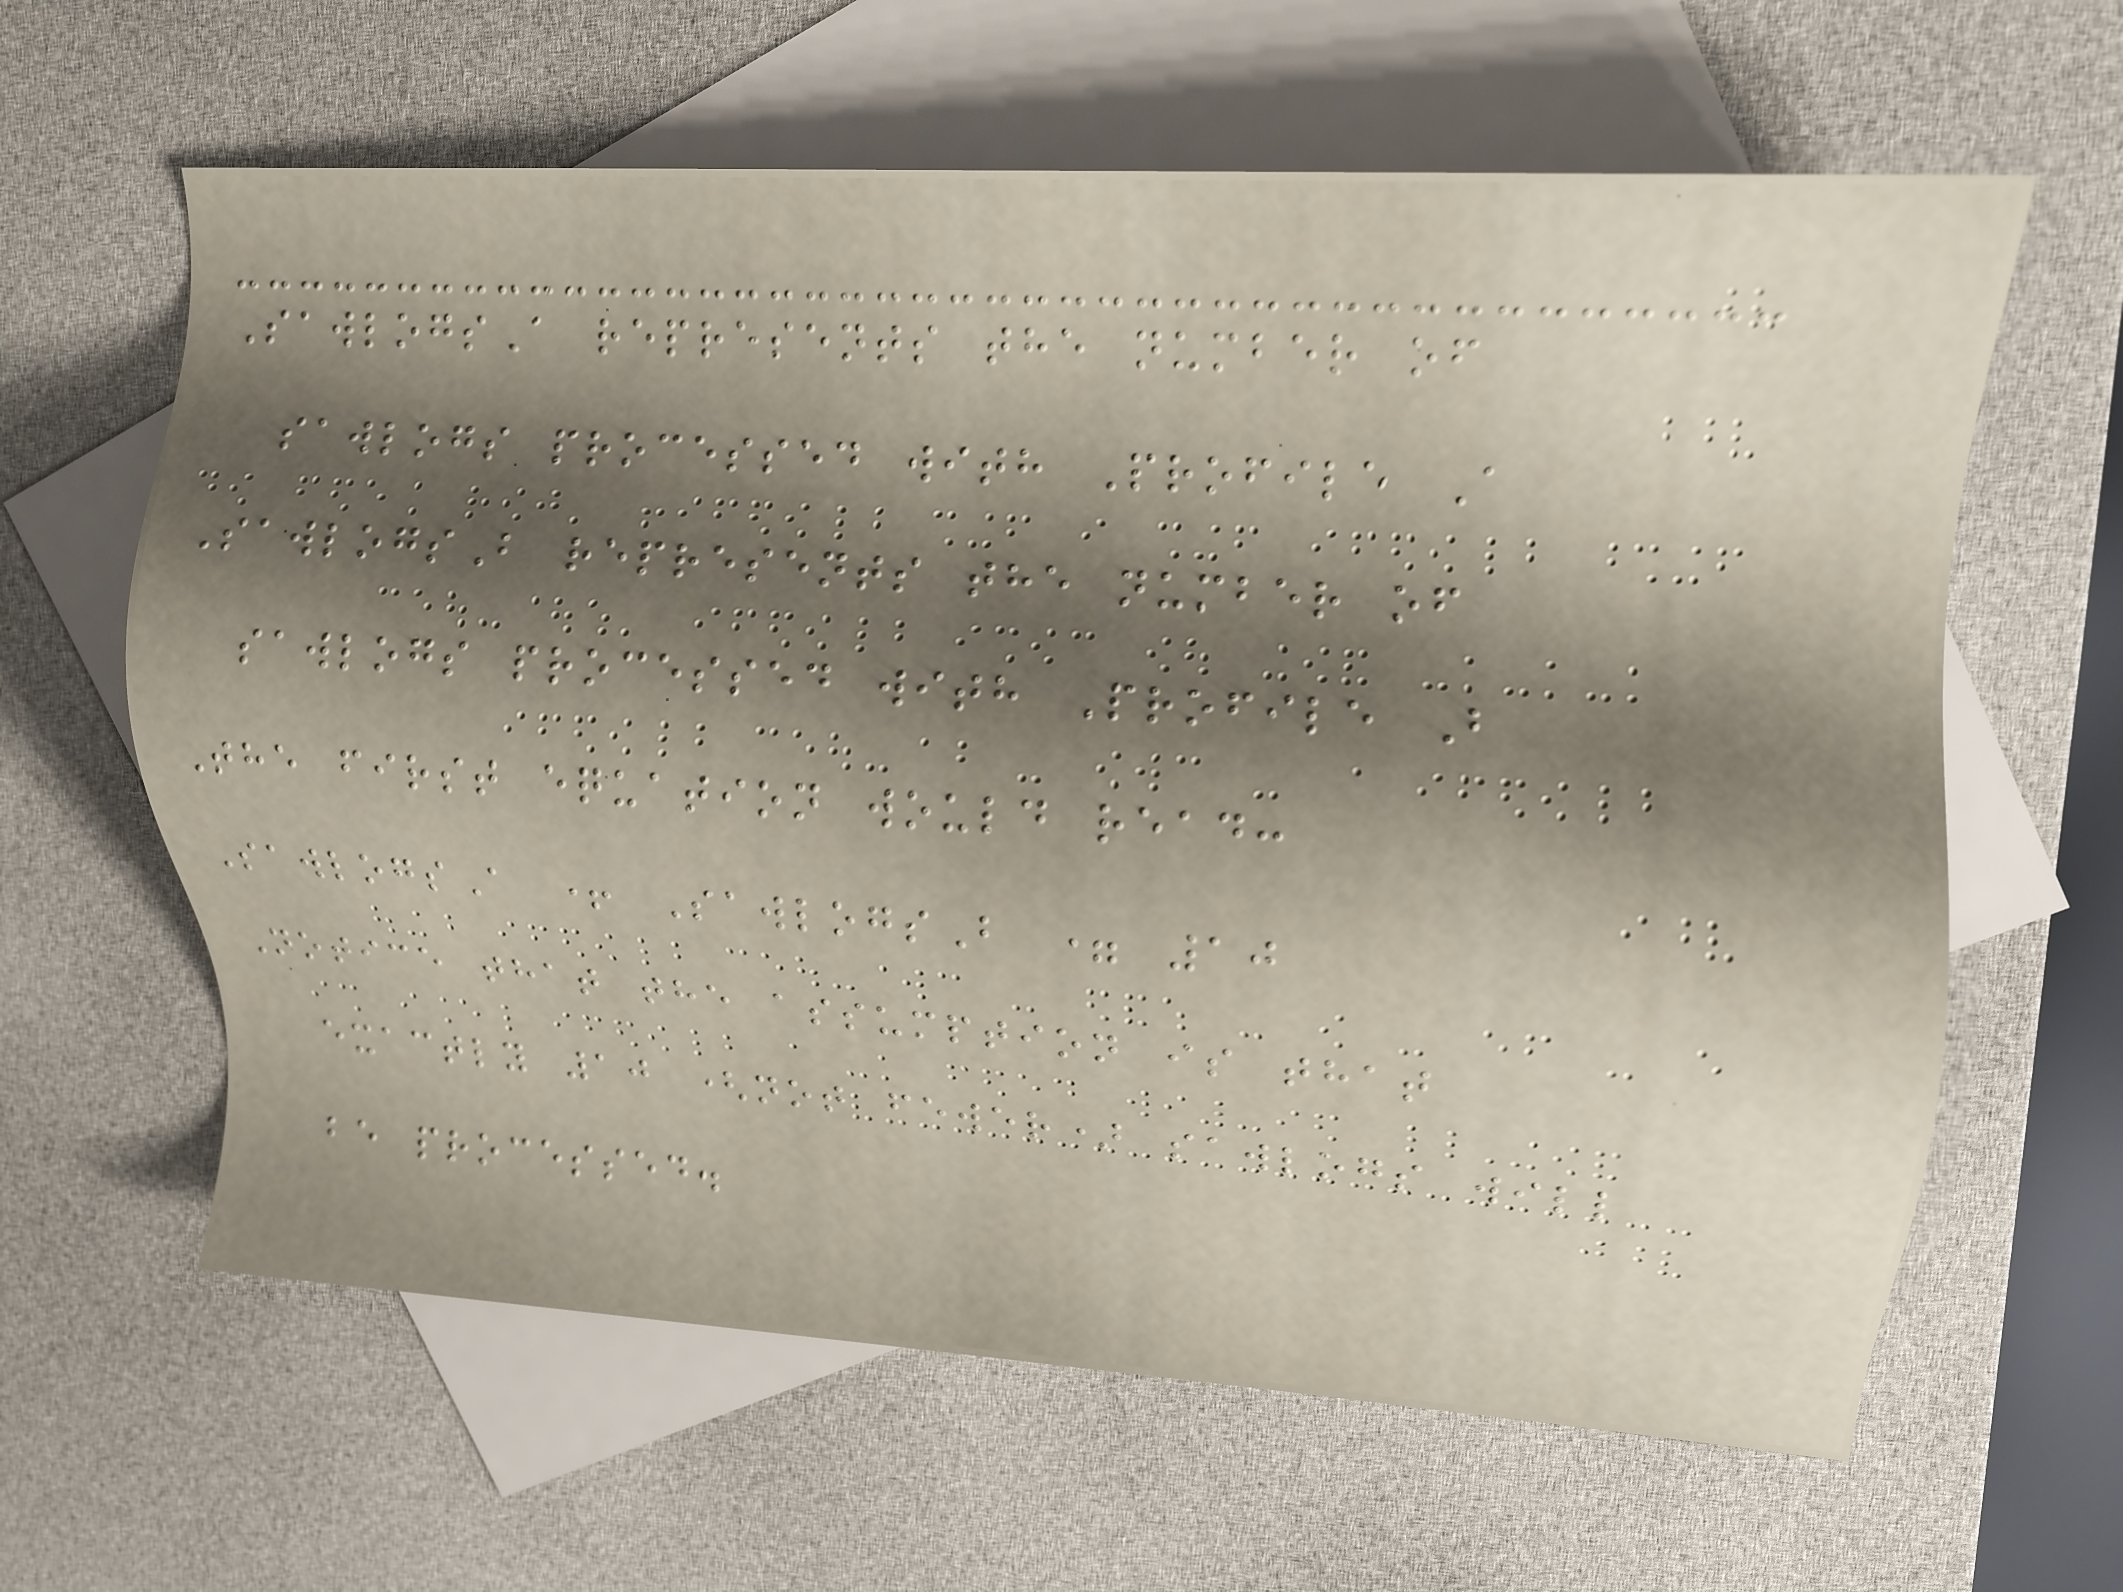SawlogsA represents the number of
sawlogs processed with Profile A
SawlogsB represents the number of
sawlogs processed with Profile B
The first equation would read:
SawlogsA + SawlogsB = 10
Notice that the assumption is that
exactly 10 (not fewer) sawlogs will
be processed.
